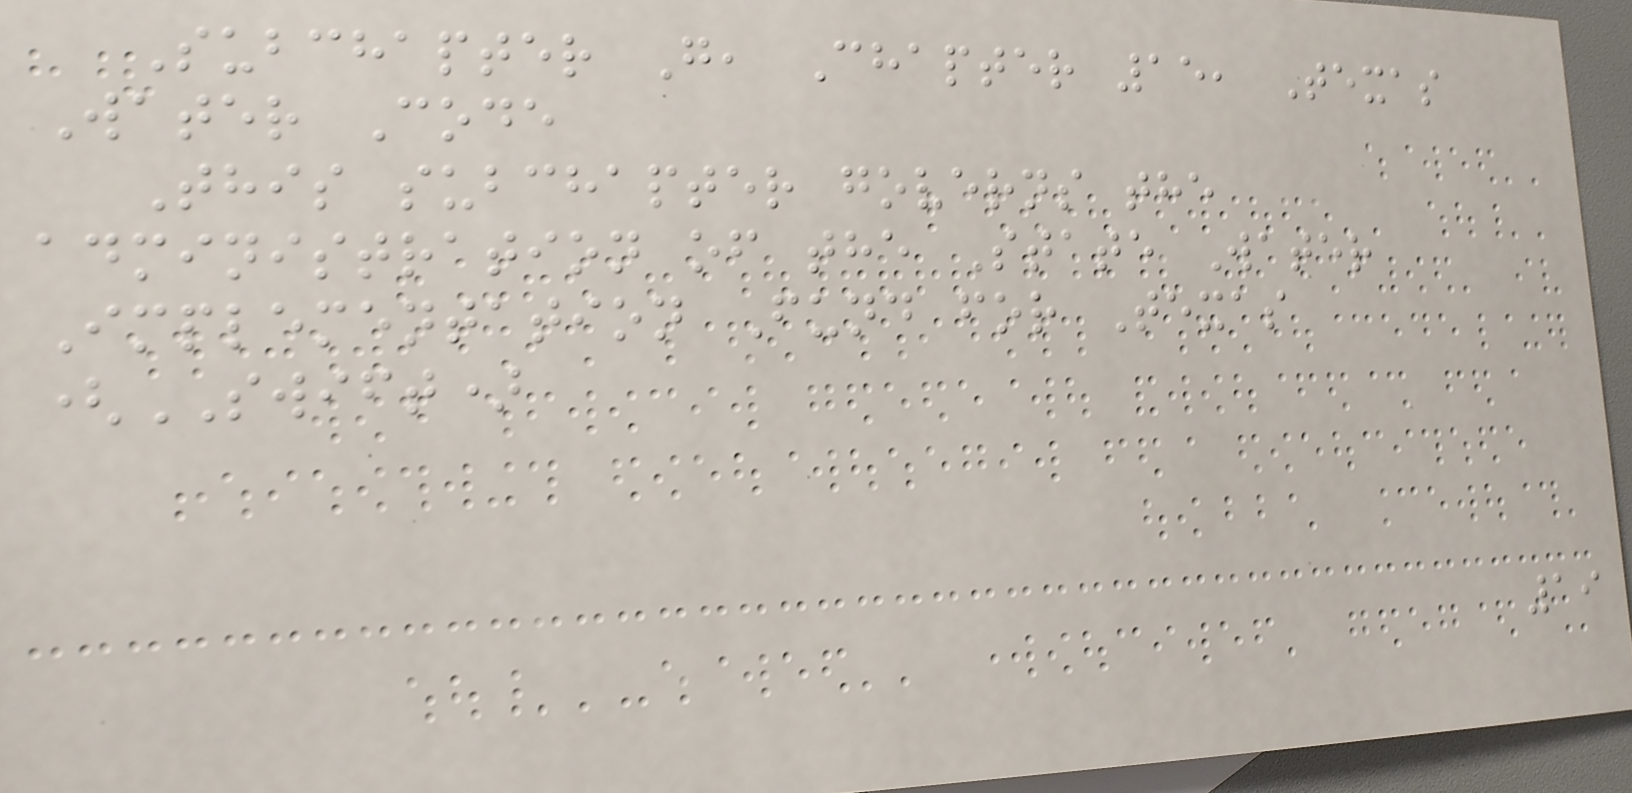Subchapter G, Chapter 15, Texas
Water Code
This subchapter governs the
administration of the State Water
Implementation Fund for Texas
(SWIFT)
19
